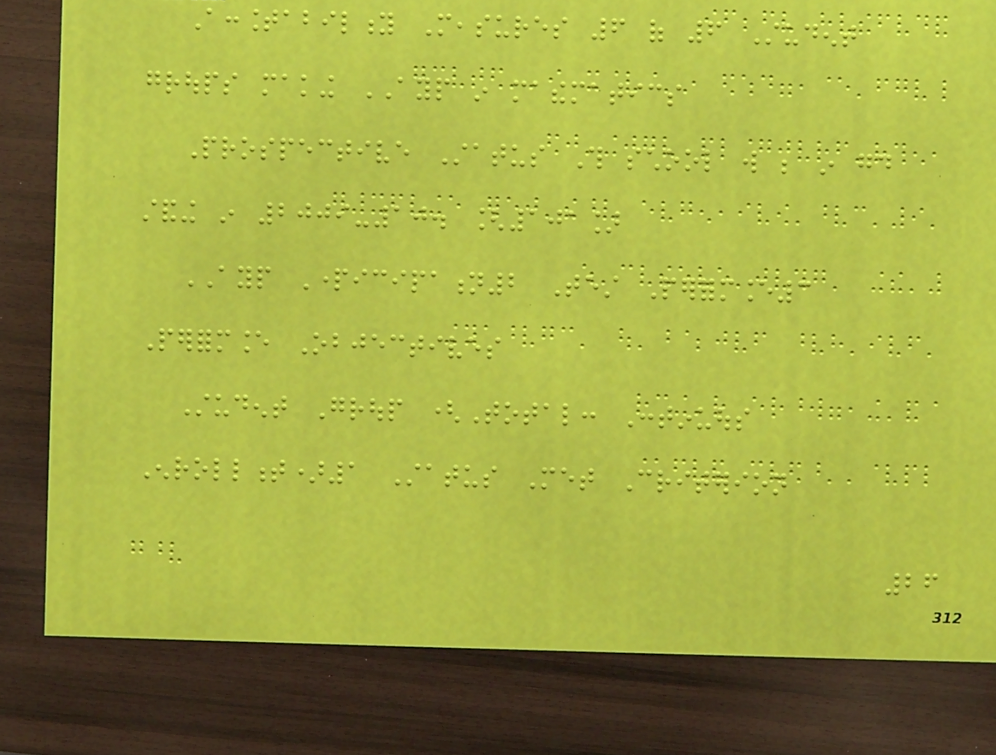Accountability Measures 6 of 6 Student
groups making AYP in mathematics
Prospective Status This school will be in good
standing in 2009-10. [101]
AYP Participation2 Test Performance3
Performance Objectives
Student Group (Total: Continuous
Enrollment)1 Status Met Criterion
26
